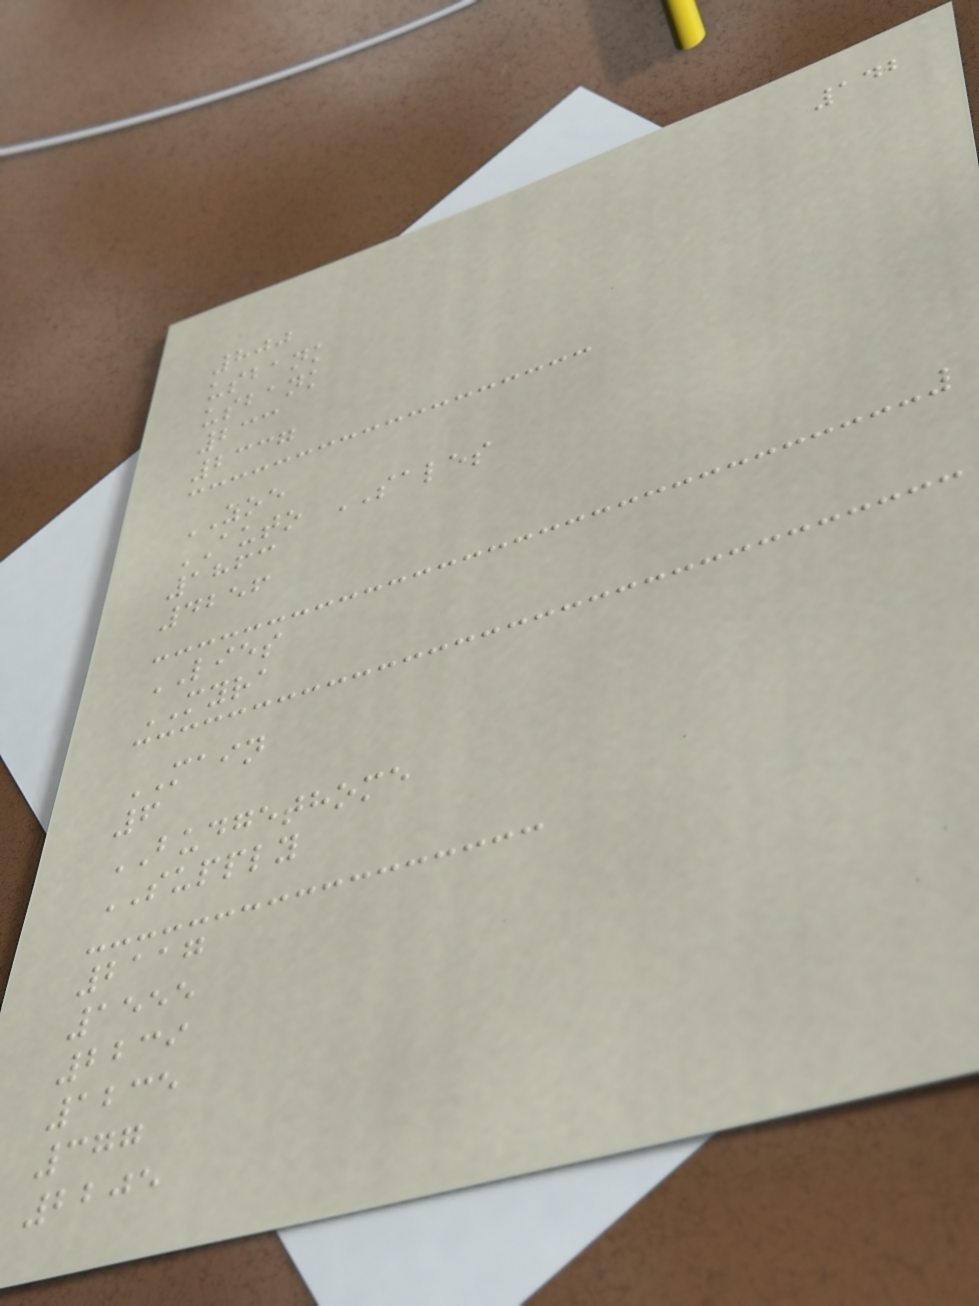142
800
usbank
usbank
233
2337
ZOE
AUTO SALES
1863
4256
LIES
MYRA
MAIN
6
BUDGETHOME
SUPPLY
2117
1555
2239
1235
377
2205
